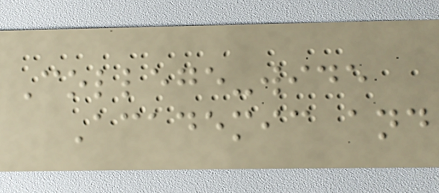College-wide
Academic and
